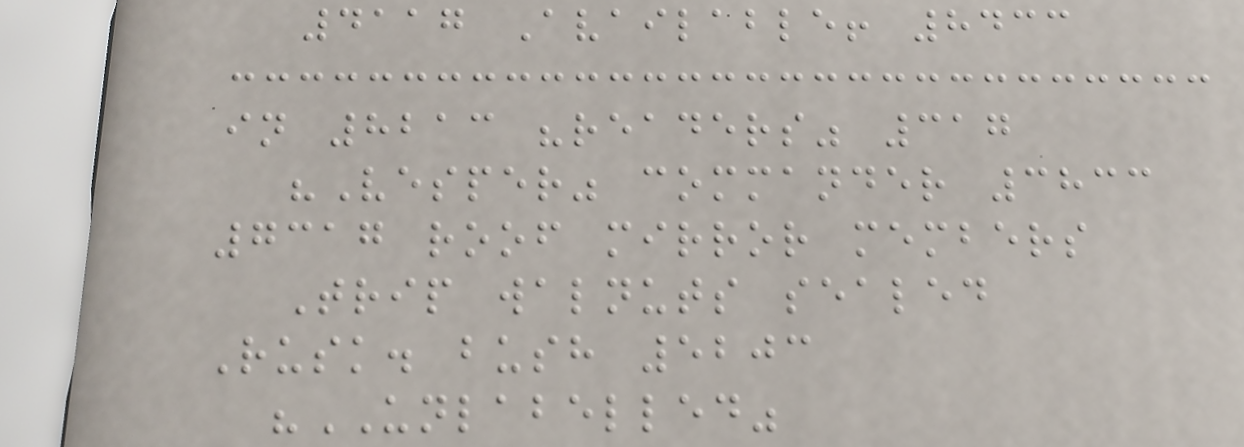4117 Available! 8433
in 8213 "readers" 317
"Vesper" commander 3833
7317 roof mirror members
Trip walnuts sealed
Rusk. bush 5203
"UNLABELLED"
